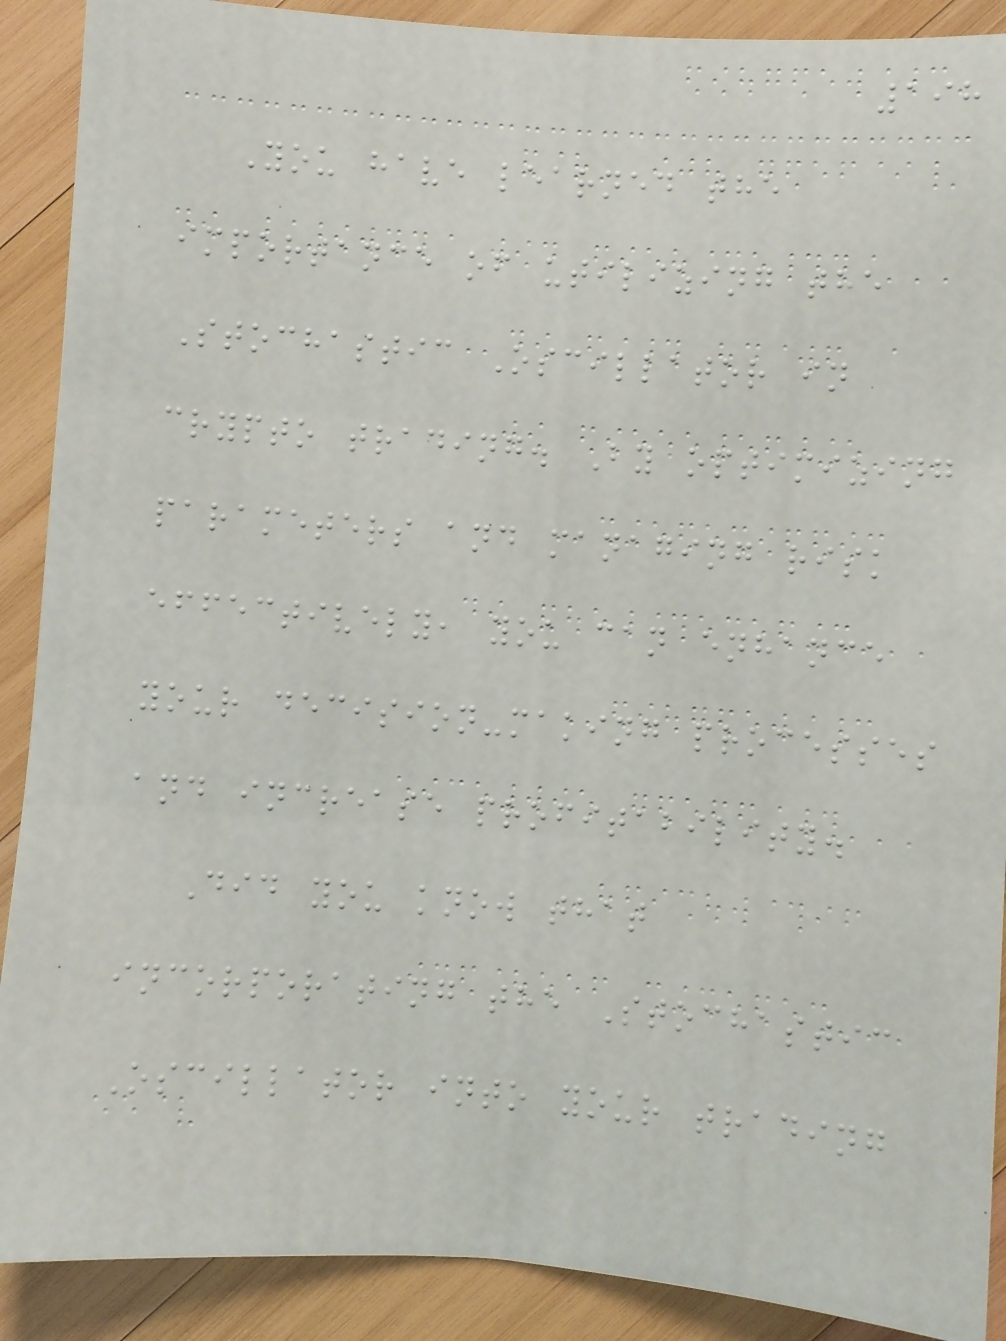198
You have learned the
importance of utilizing the
Stochastic Oscillator in
crypto trading. By optimizing
parameters and managing risk
effectively, you can enhance
your decision-making processes
and increase profitability.
Did you know that
incorporating the Stochastic
Oscillator into your trading
